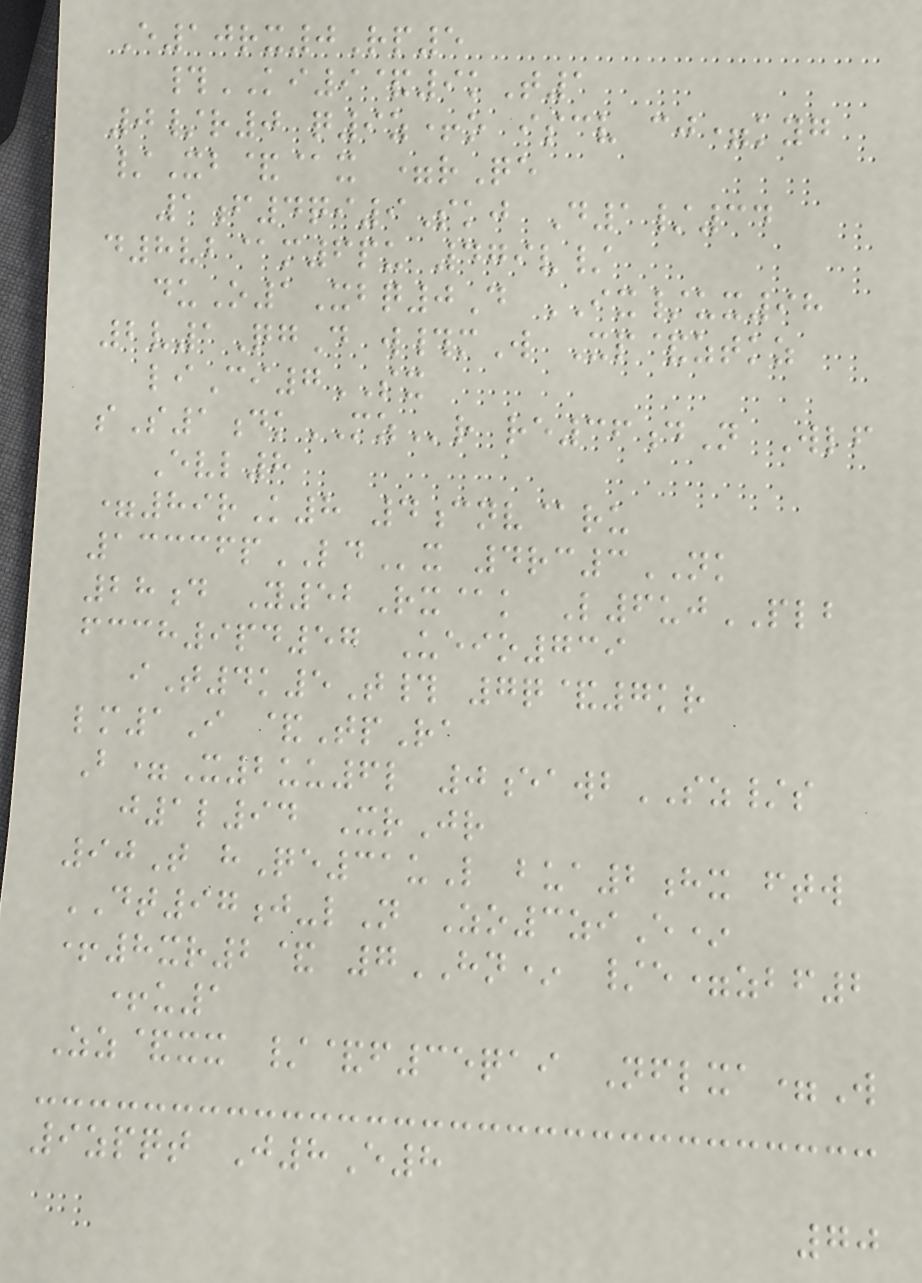E10rx0Rp5
#KI9&9kT1
0/r0 q9z+o iscv cj=kyg
/Xb&@x =rQe
1f4qi9Skj D1/34
d8vb@m6pu 479v/
duO1Xbq0D IX/ux98
2v1QgD w#mW Xp&ztkz
liCi7SX
sS1dkMZr re36dN Wlf
Evl8
=89rK8 4cnv@ru
13336pLDx 4rc3NK
28d Y52Rx@k L6ujPLB
fcch9pd57 Ueio739
iT4k5T# 7q&7kr
lm1I &TpRa
B=X2uu6l 0eawbSZ/s
j1l94 XrJr
90T hQe31uL bua2hx ftw
DT97j-lN Zo3ziE*
+8xr2& 7HN* /e=zbf2
+u1
Zz&xx /&f35qai Nflxa=W
9zpqt J8E8
70
